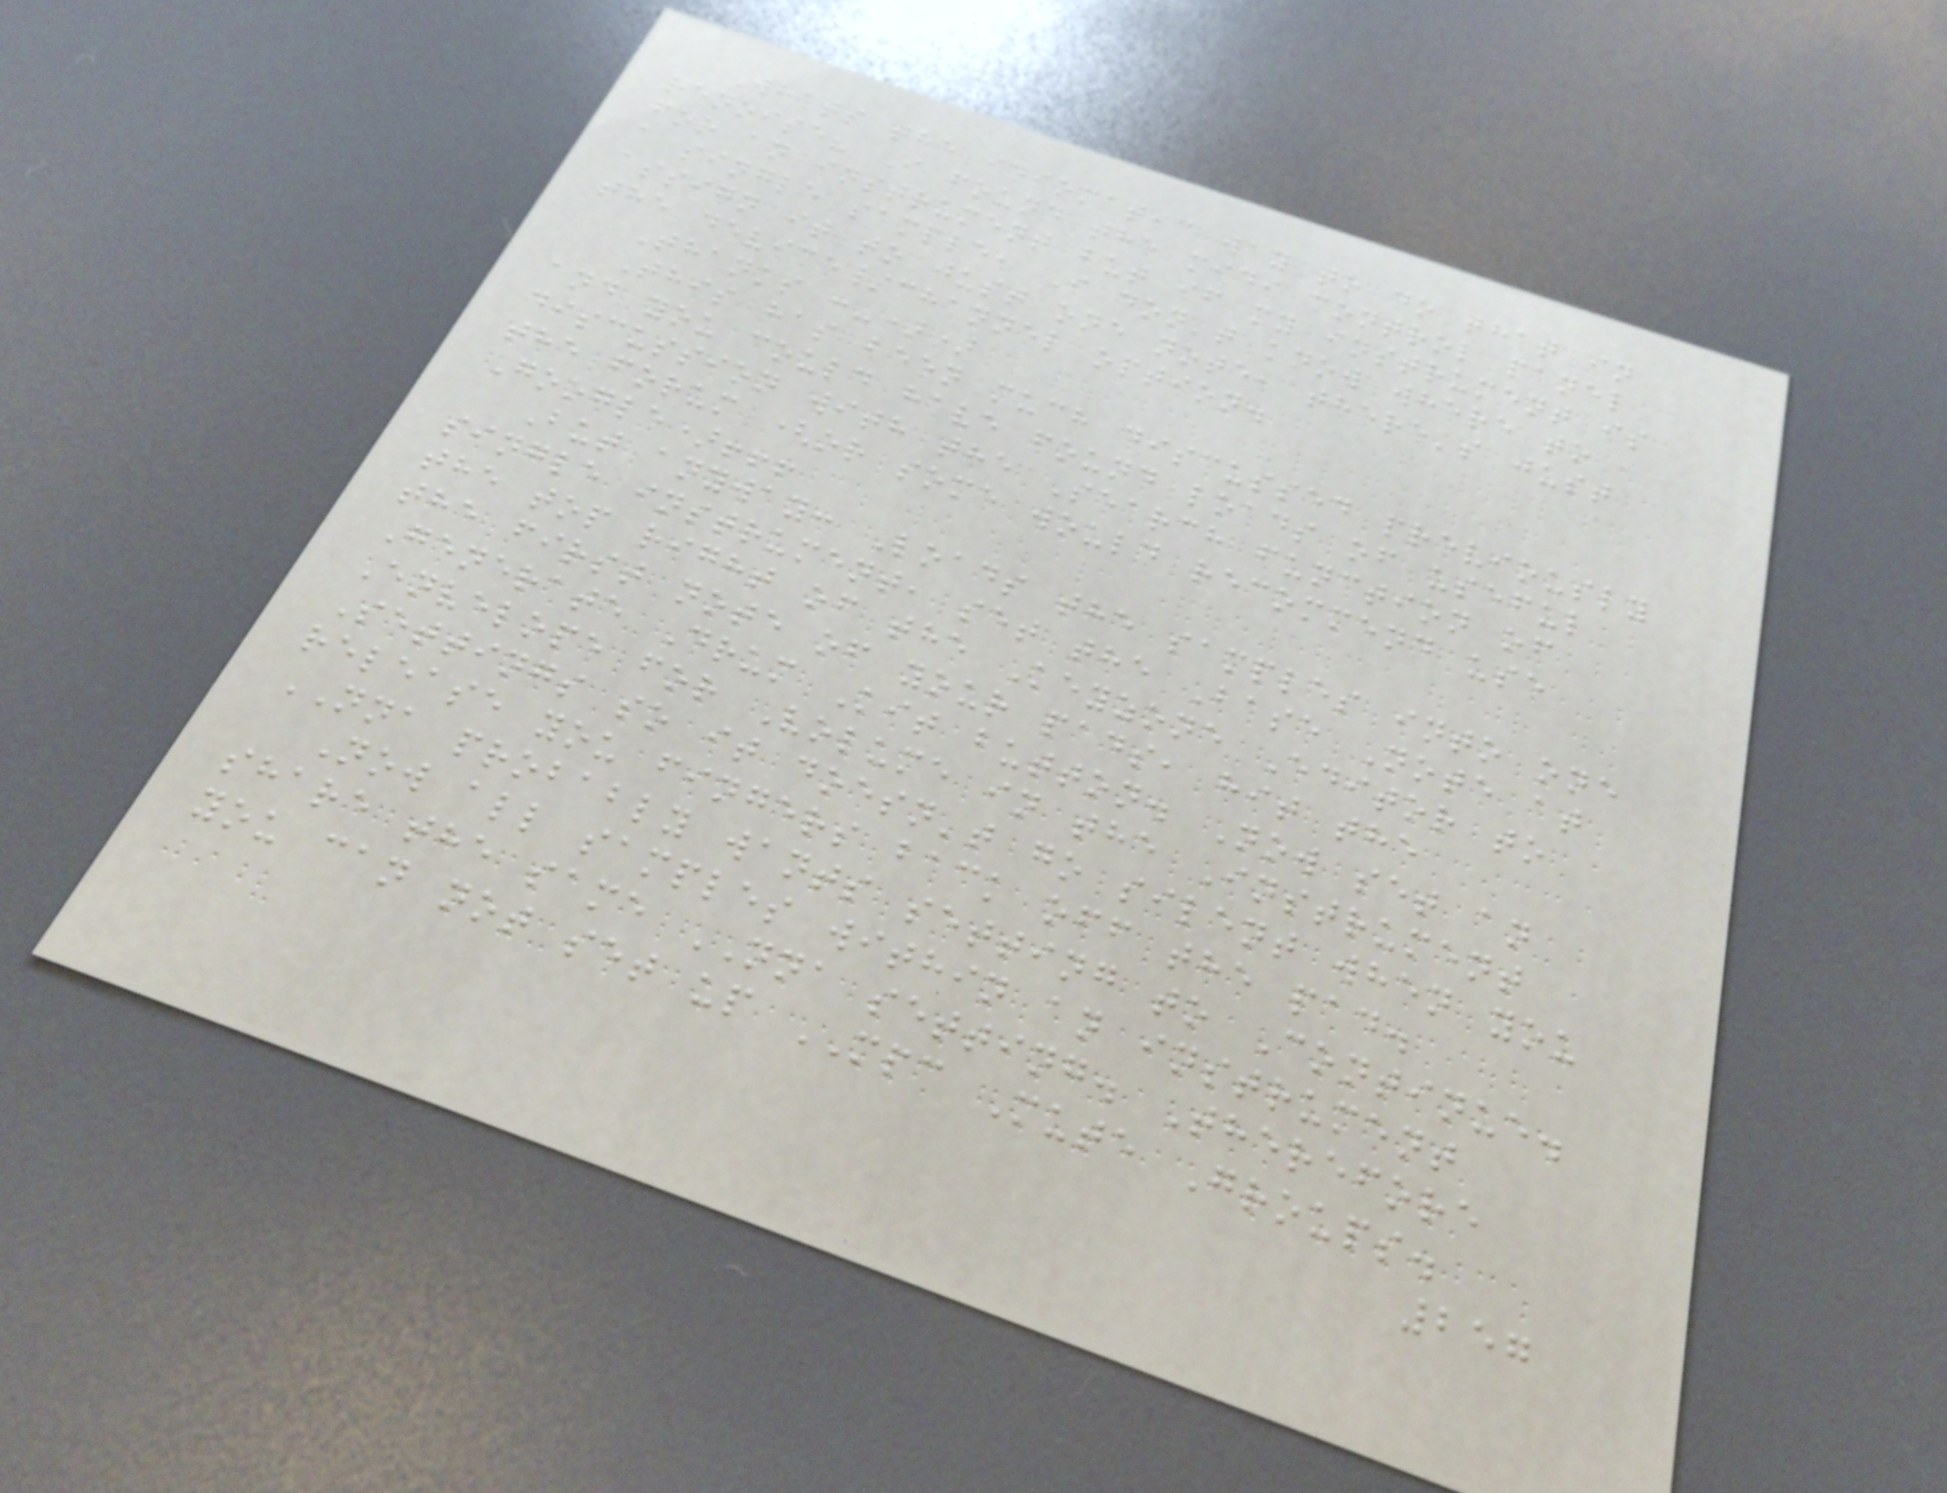Whats the idiomatic way to do that in
renoise? I found the midi control panel
for an instrument but if my instrument is
a single sample, I don't know where to
assign it to just one note, there's just
the device/channel option.
Thanks :-))
This has been much discussed previously
and you could have found loads of useful
discussion with the Search function of
the forum (or some would recommend use
Google)!!!
But anyway: Loads the samples into one
single instrument, set the Base Note at
the top right of the Keyzone Editor to
the first note of your pads, hit the
Generate Drum Kit button. Now set an
Envelope for Volume in the Instrument
Settings so it doesn't go silent when you
release you fingers back off the pad.
NNA probably wants setting to Continue.
Now all samples within an instrument
share the same NNA setting. Therefore
you can not set up MPC Mute Groups.
257
